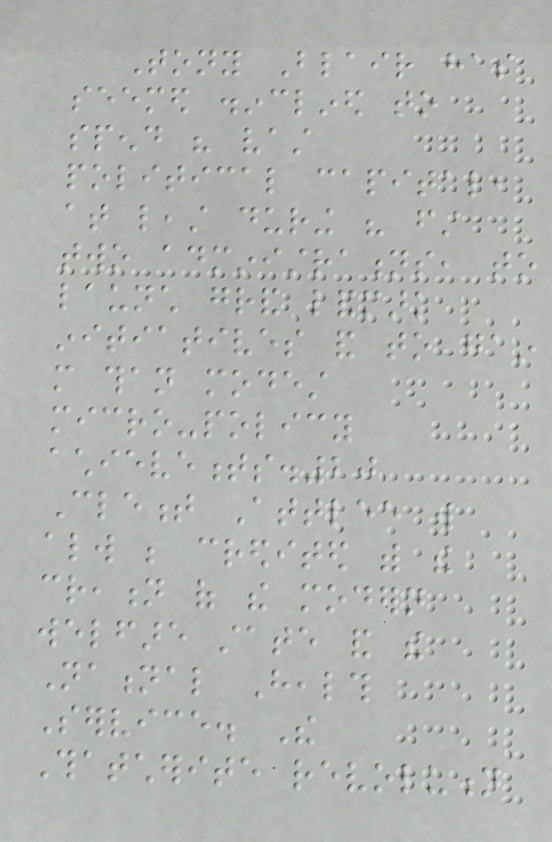Tony Blair has
seemed disinclined to
spend his vast
political capital,
at least during his first
two administrations, to
launch grand landmark
initiatives and to gain
more than modest
micro-policy
achievements.20
Clement Attlee will
always be credited with the
creation of the modern
welfare state and the
National Health
Service. The
Thatcherite revolution
